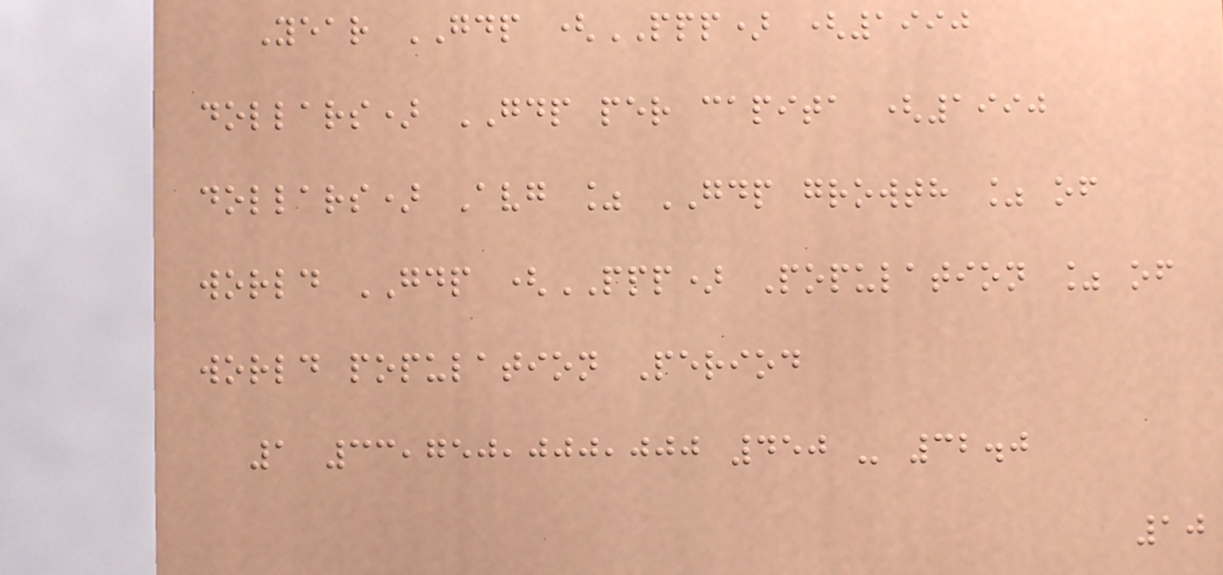Year GDP (PPP) (1990
dollars) GDP per capita (1990
dollars) Avg % GDP growth % of
world GDP (PPP) Population % of
world population Period
1 33,750,000,000 450 - 32.0
10
